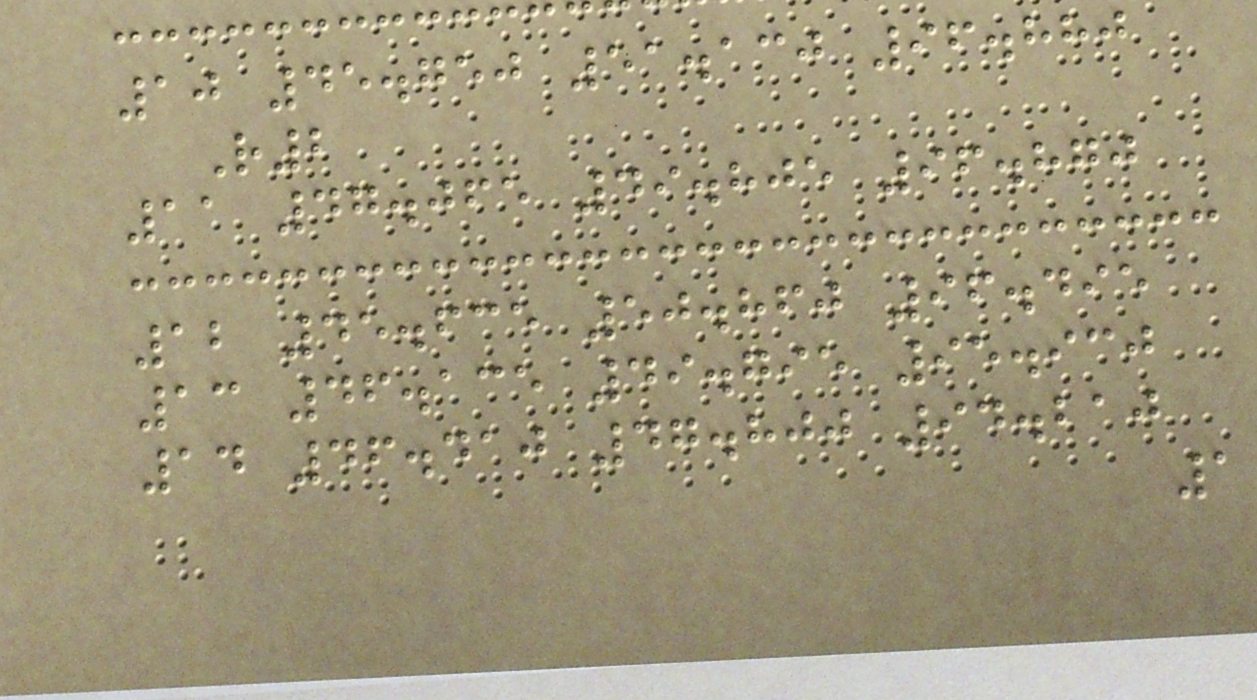10 45.750 51.130 96.880
R2
11 47.065 49.805 96.870
12 45.635 50.860 96.495
13 46.135 49.795 95.930
14 46.410 47.800 94.210
1
